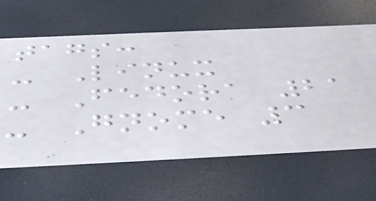tags:
- Linux
- Fedora 21
- Gnome 3
